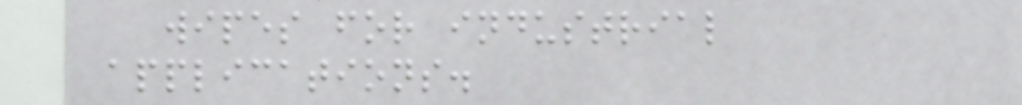wipes for industrial
applications.
